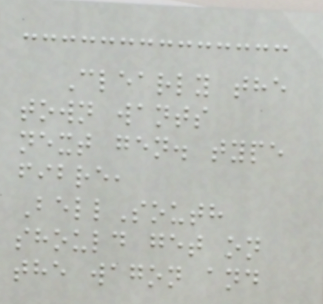Clearly the
town wants
next gen. type
fibre,
BellSouth
should get on
the wagon and
